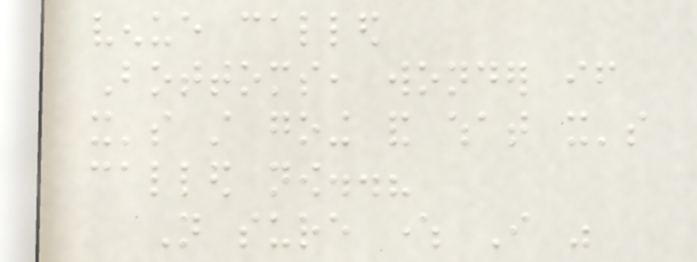venue called
Bottoms, wonder if
it's still going and what it's
called now..?
Not sure where I was
